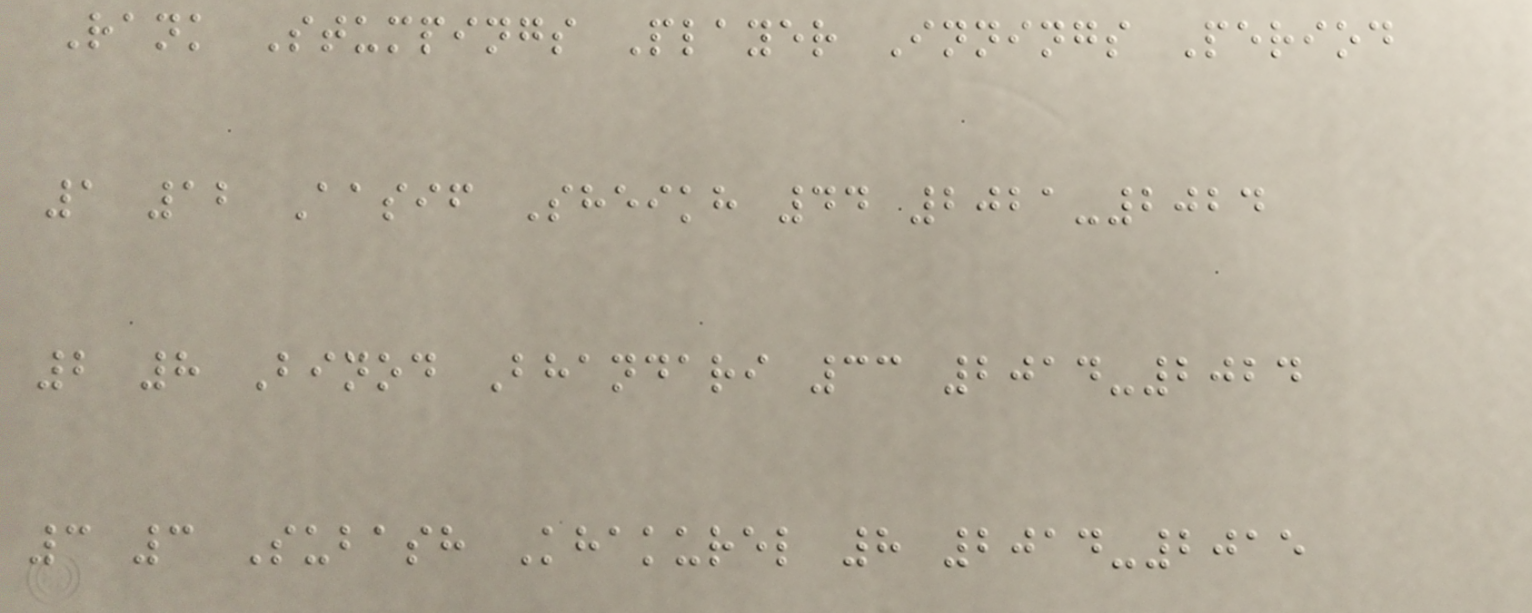Rank Stumpings Player Innings Period
1 12 Aasif Sheikh 44 2021-2024
2 8 Binod Bhandari 33 2014-2024
3 3 Subash Khakurel 8 2014-2015
